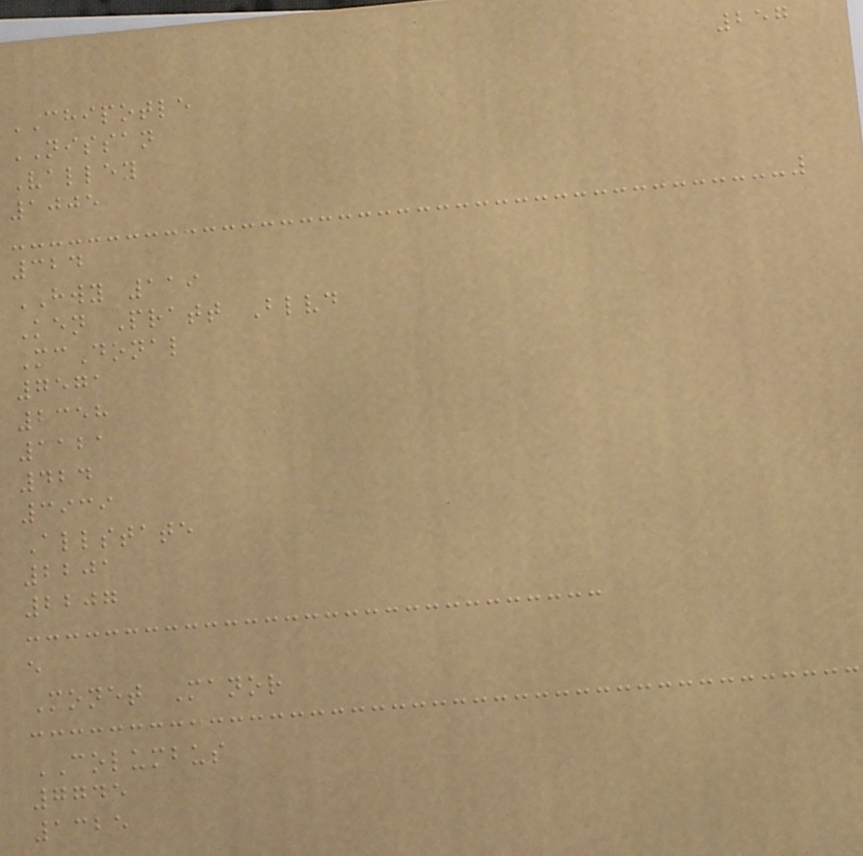257
CHIPOTLE
NISSAN
Valley
1005
324
HWY 119
Ken Pratt Blvd
McDonal
7571
2358
1121
424
3939
Allstate
2201
2207
e
Monet Manor
COLUMBUS
7745
1325
